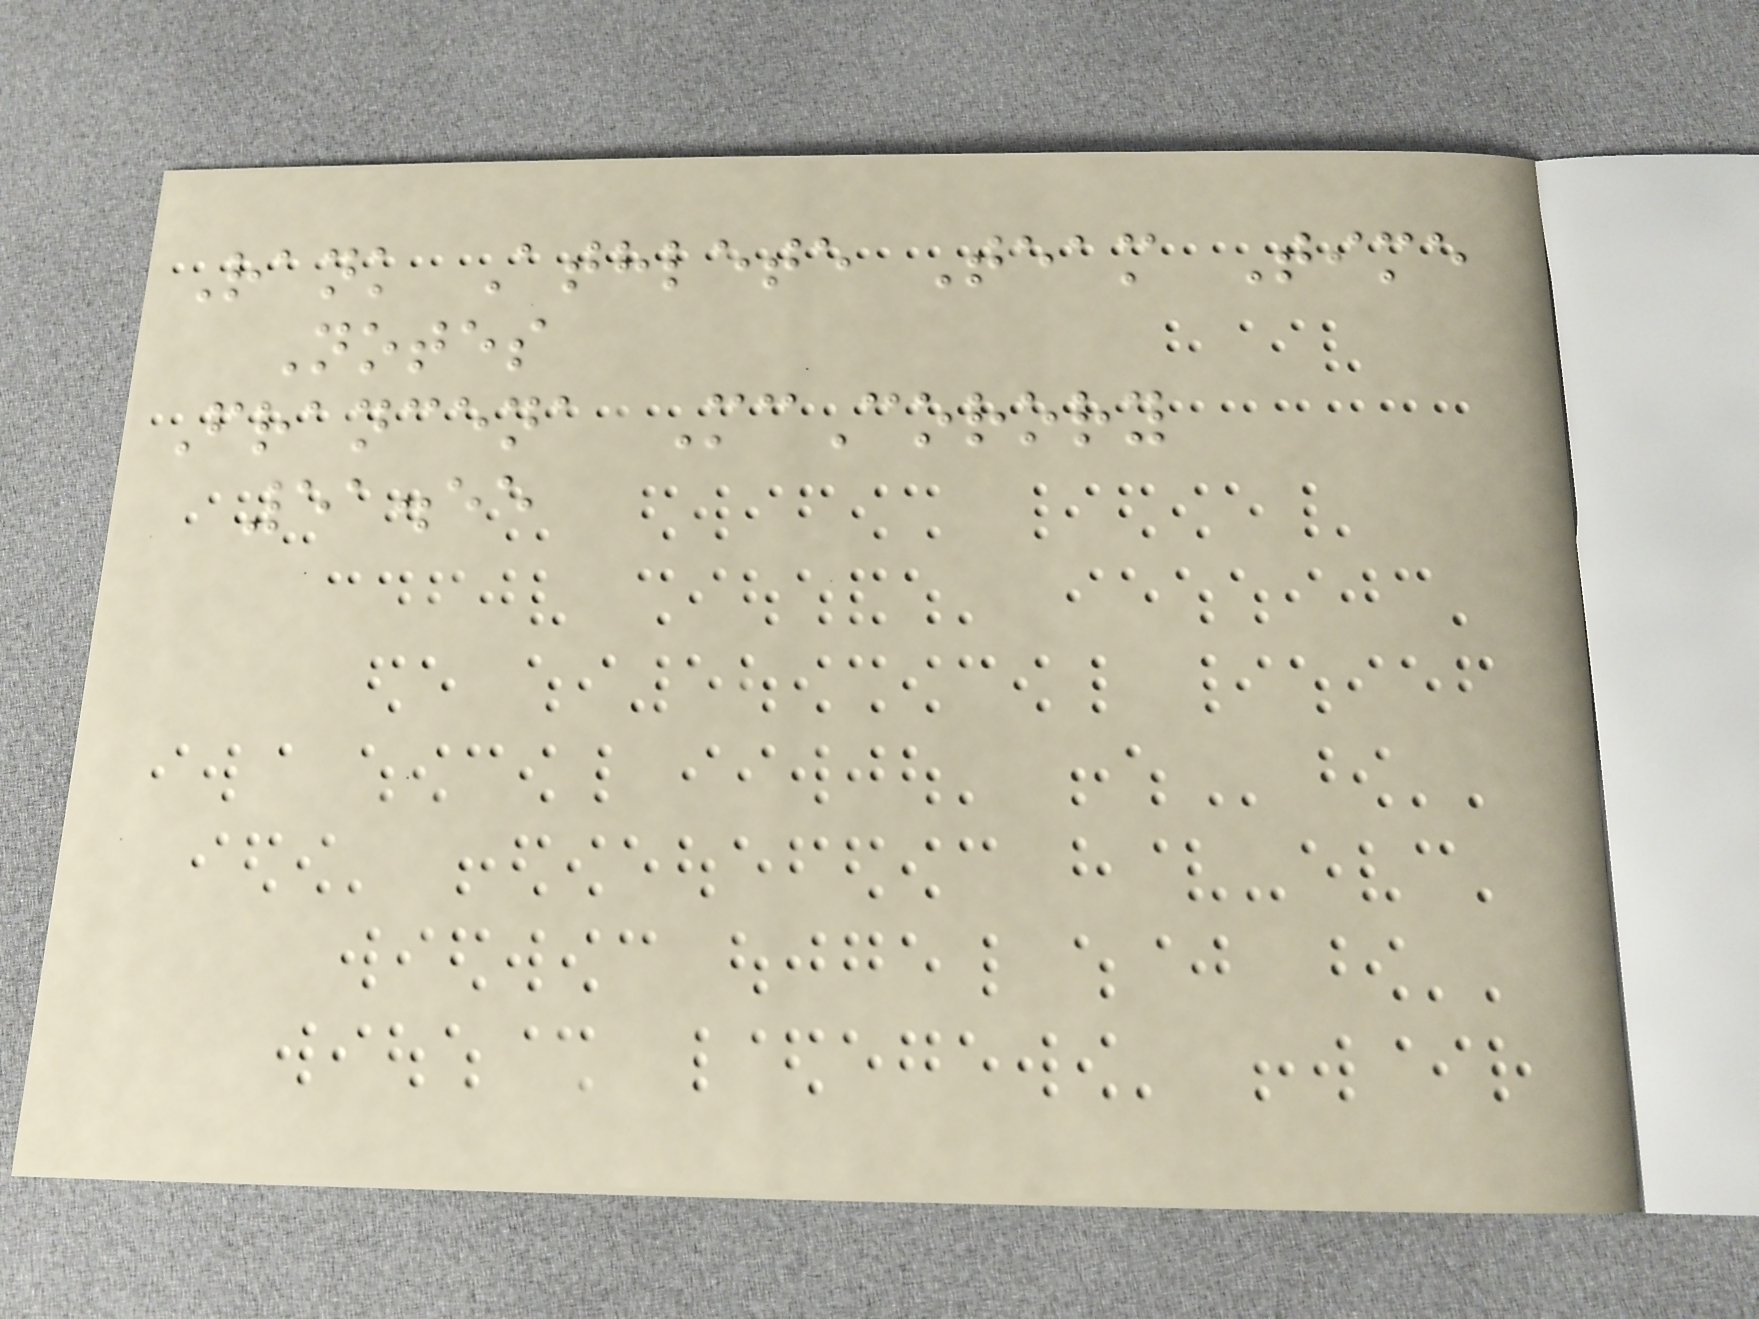Rank Athlete Team Time
Notes
Francena McCorory
51.55
